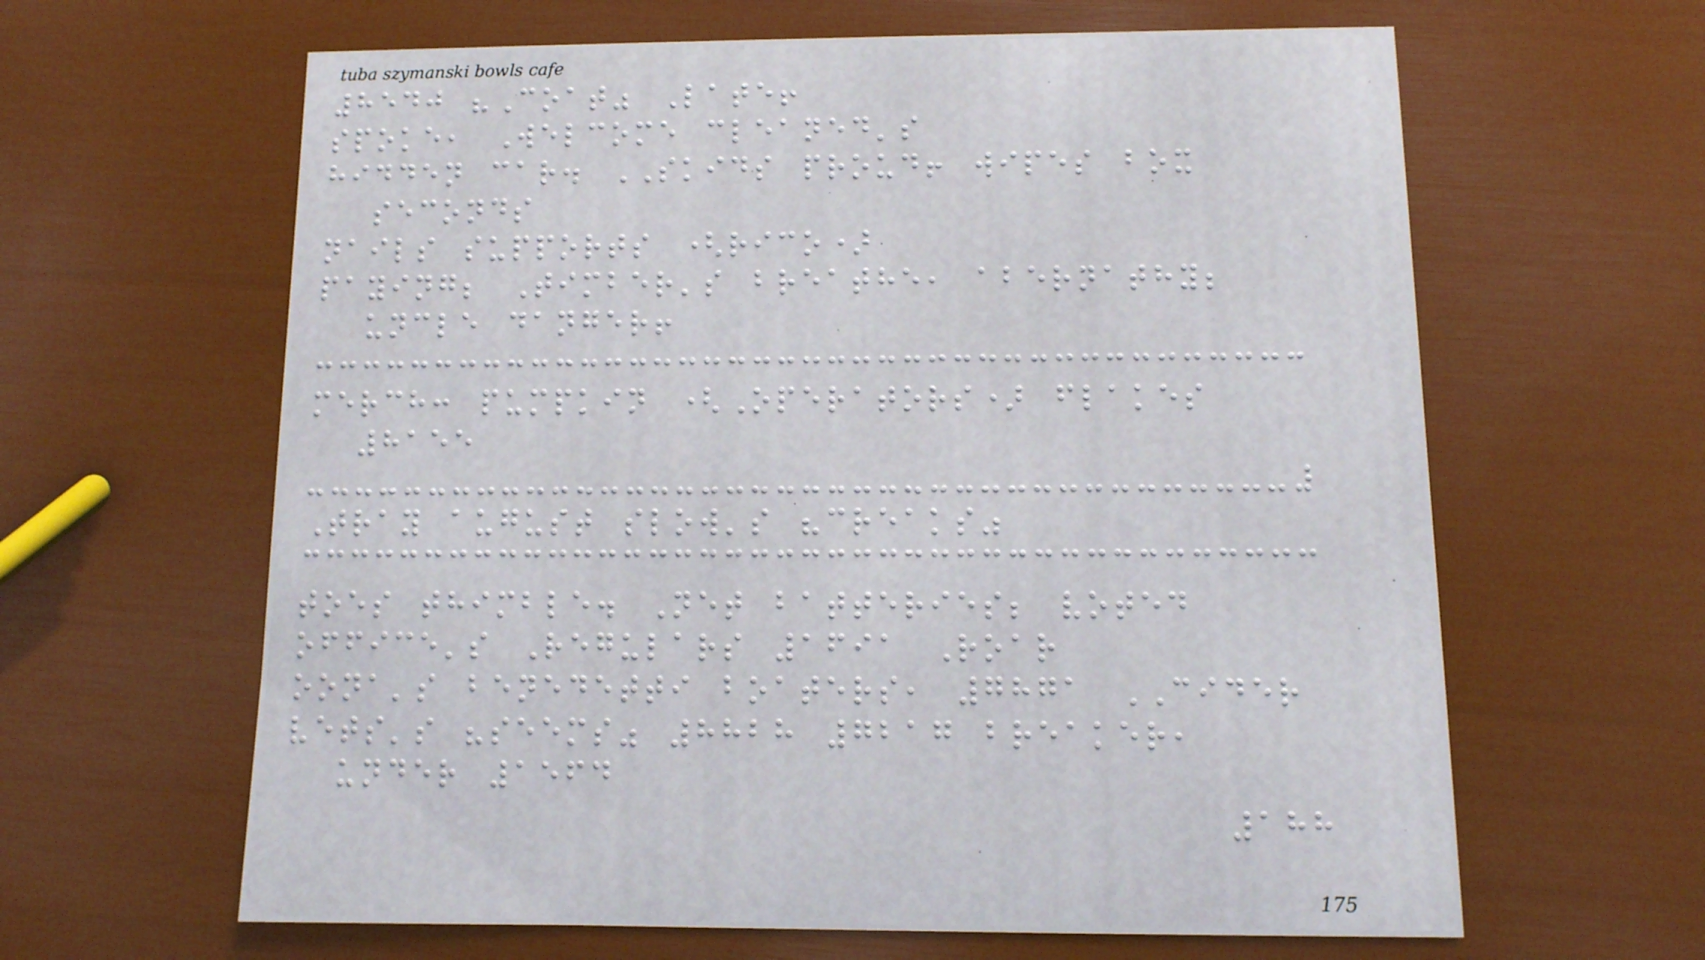8540 "Coat" Late!
spoke, Welcome cleaned's
hidden car. SKIDS proud! wipes box
seconds
nails supports (rico)
paying; Timber's breathe, abernathy;
uncle danger!
merch: pumpkin (Operators) flakes
8155
Tray august slow's "creaks"
toes thimble. Net batteries; voted
office's Regulars 1691 Roar
oona's benedetti boaters, 7871 CIDER
vets's "seems" 8828 7217 breaker,
under 1564
188
